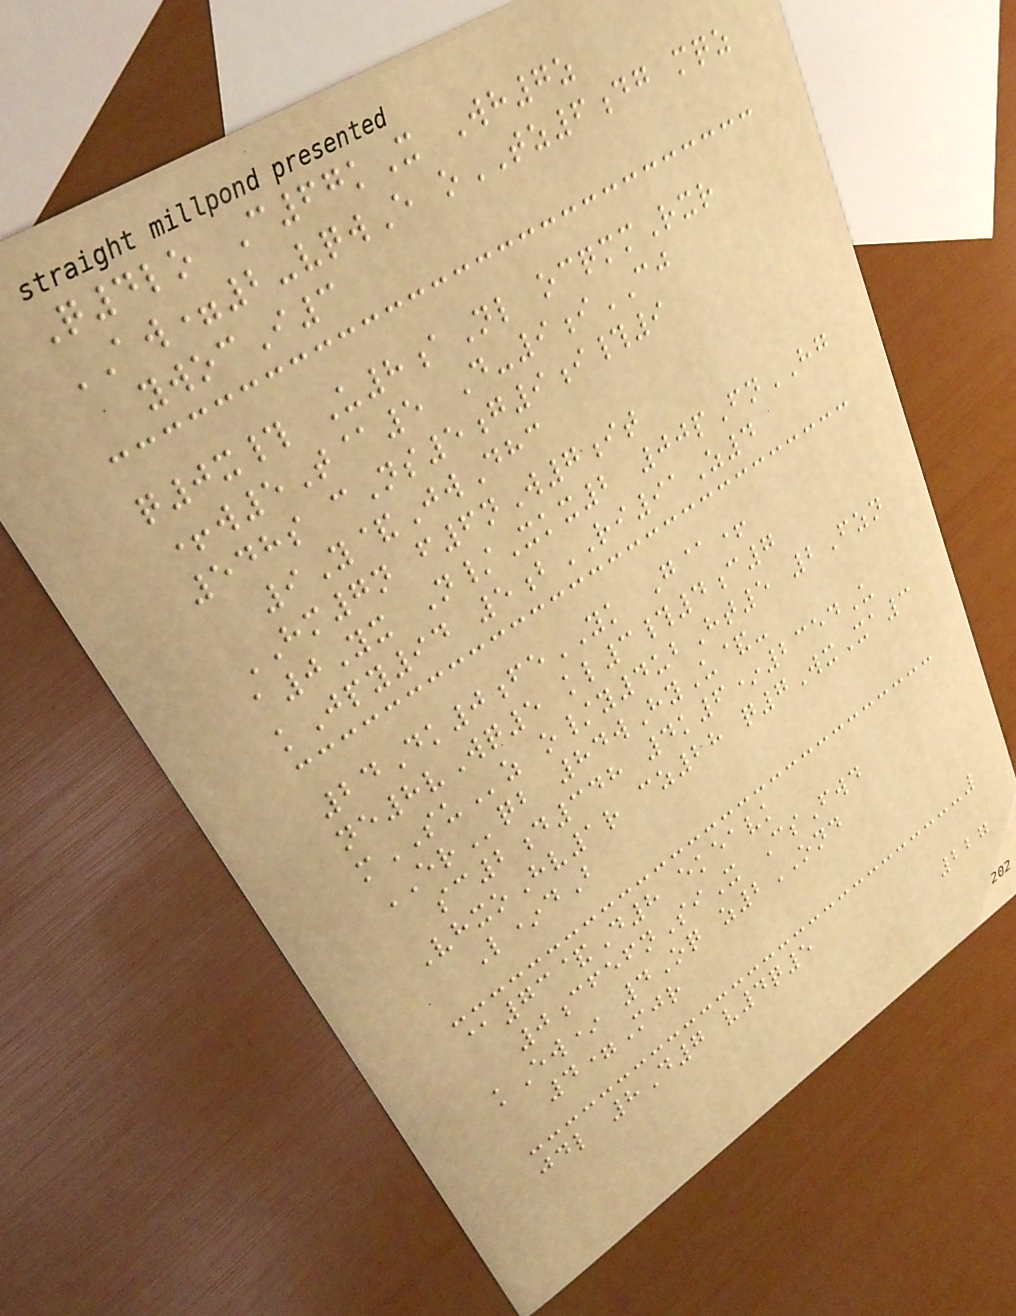Q4lo C67kX Wh7z
AW=2-vqwE oTZ6dg mqz
ywocI3
q0x# U8aNl ocqmmRxr
+w5T@5 D-9iCJ
548s cNs5g9i#9
9Y&JwDhc
HM7n f6nW7it
a0Yx N/Xkx2 00pFnHG
kJpy94 5bRI91Z4
24Dk0feYK G@+
ne8vWq5 kl3#4c7
mSUz o/y4ubHt5 2Fzn
ERqb 84wHyU&-
sc2d348 4k6*2354U
VhxoHv1r cz28 q7WxXa3
L*dB
@73&D8 ekeavk
0cfefnSiX CsFwd
kEw* 4Oq z2OND
4=Mjr
jdl 8D7 v4q5
227
